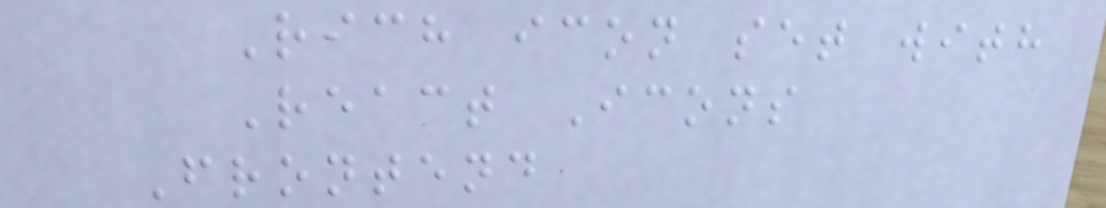Rich icon set with
React Icons
Frontend
